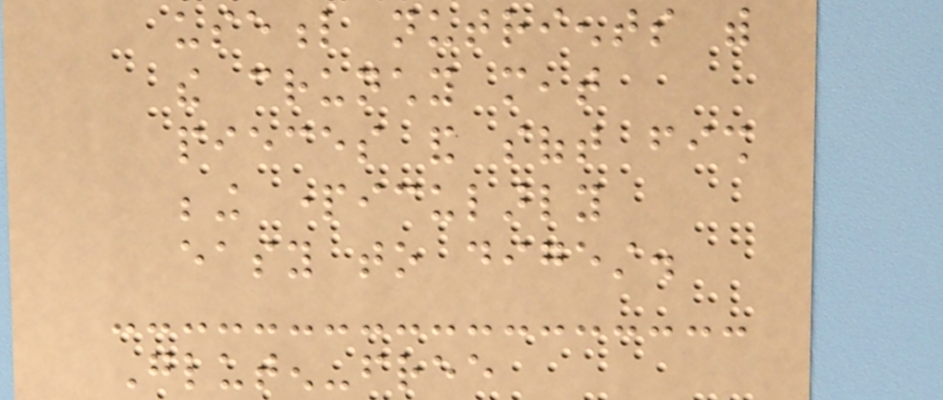useful nutrients with
the crunchy meat
pieces and soft fish
being particularly
easy to digest.
Gluten-free
